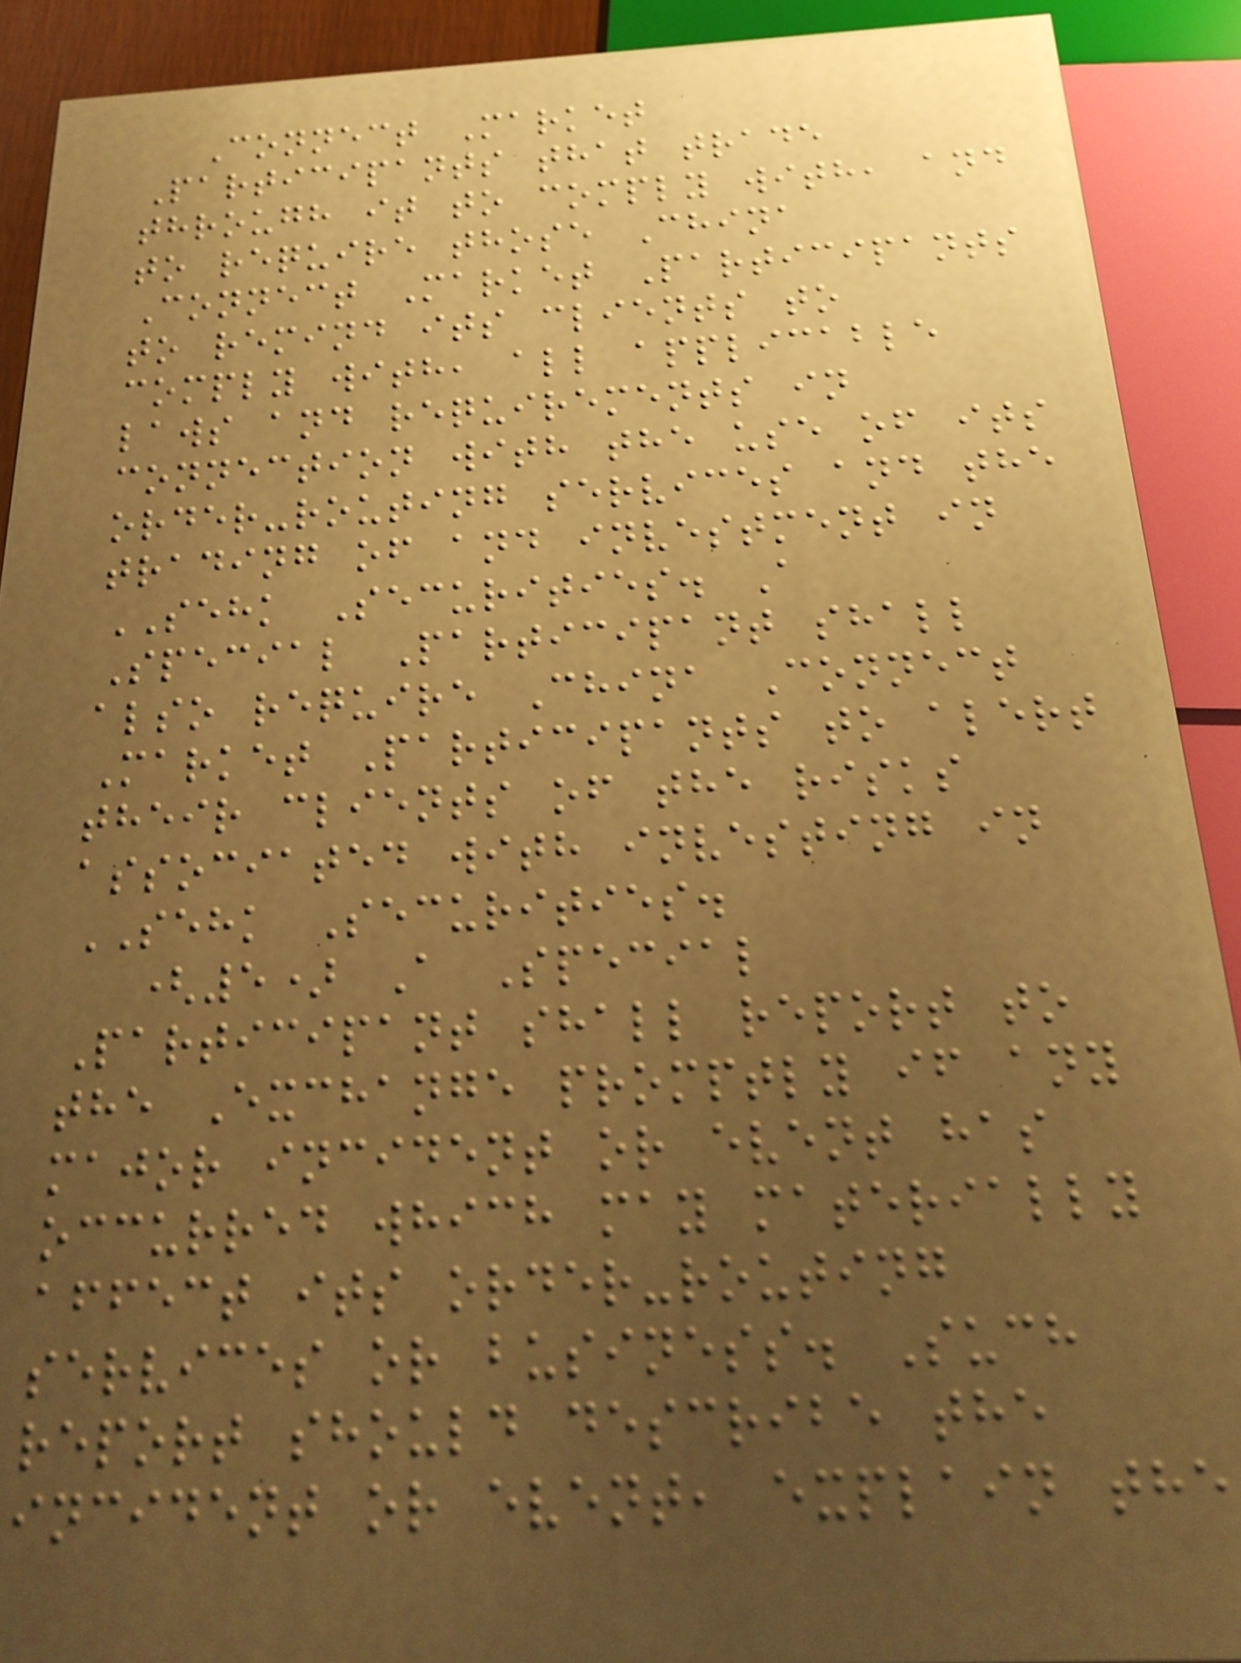Connect Market
Participants that trade
through it to comply with, and
to require those China
Connect Market Participants
to remind its clients to
comply with, all applicable
laws and requirements in
connection with the use of its
order-routing services and the
trading of and investment in
SEHK Securities. A
Special Participant shall
also require China Connect
Market Participants to alert
their clients of the risks
associated with investing in
SEHK Securities.
(5) A Special
Participant shall report to
the Exchange promptly if any
major incident or event has
occurred which may materially
affect its order-routing
services or business. Such
report should describe the
incident or event, explain the
